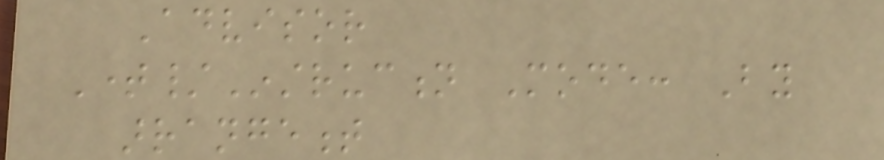Advisor
Time/Instruction Mode: By
arrangement
